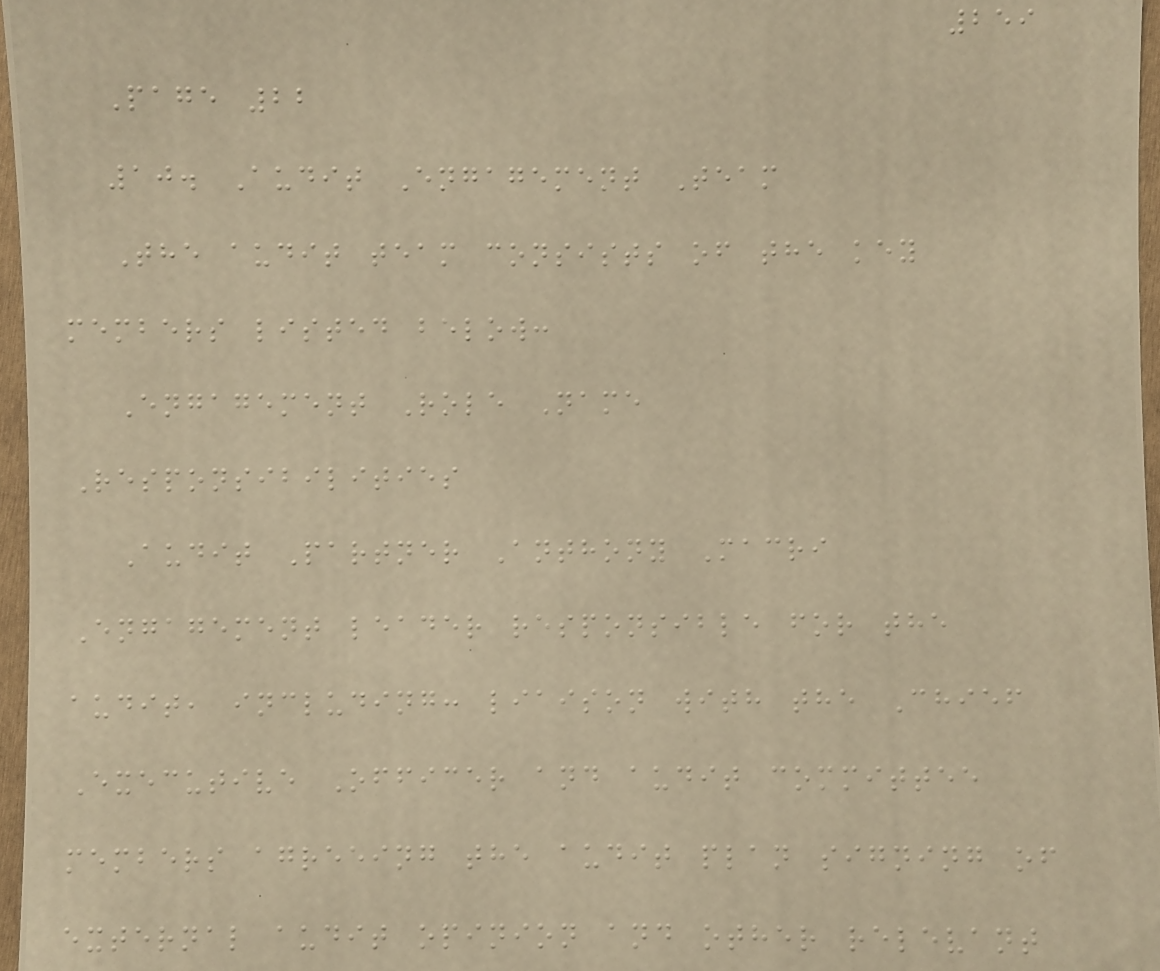259
Page 22
10. Audit Engagement Team
The audit team consists of the key
members listed below:
Engagement Role Name
Responsibilities
Audit Partner Anthony Macri
Engagement leader responsible for the
audit, including: liaison with the Chief
Executive Officer and audit committee
members agreeing the audit plan signing of
external audit opinion and other relevant
